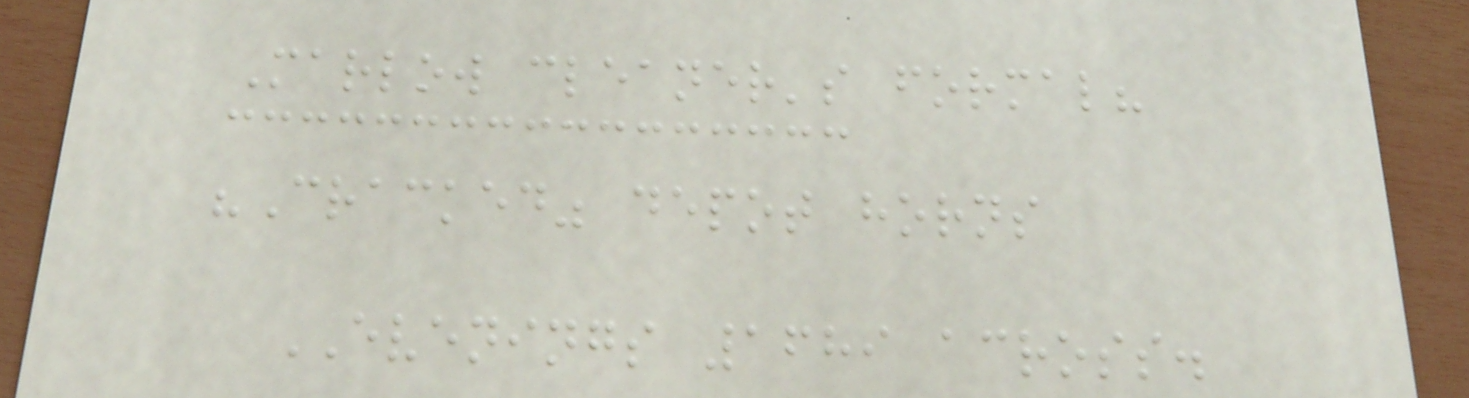Marlow cleaner's formal?
"Cracked" depot horns
EVENINGS 1689 across.
